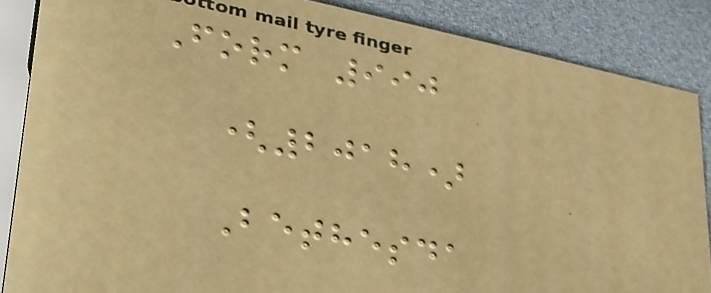Form 990
(2018)
Bethesda
